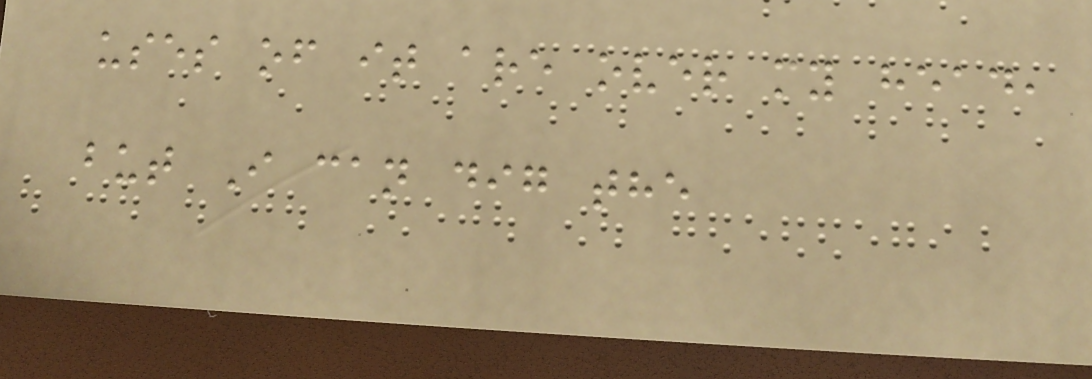uses of it are over my head,
but I can dig the
